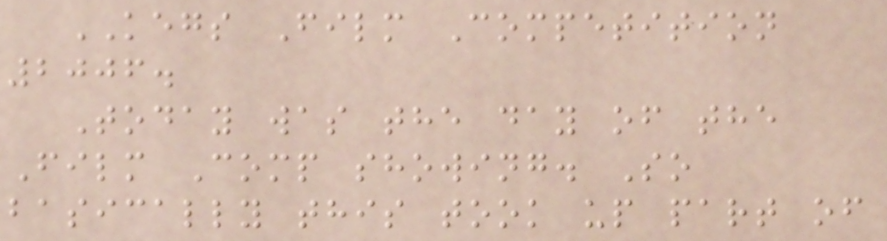KEGS Film Competition
2006.
Today was the day of the
Film Comp showing. So
basically this took up part of
